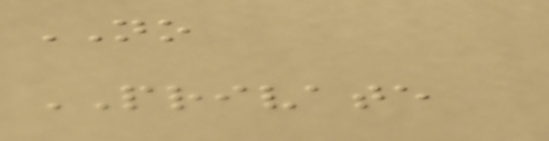NO
PRIVATE
